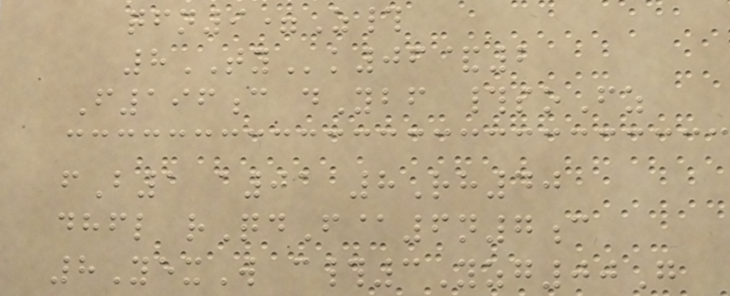qfn9=Z#
8TYk06&2
F196c dYbf #soFz
fB1 a01 8Rh40
dhfl rQdF@6n7c
8YexW c#3Yzg00G
